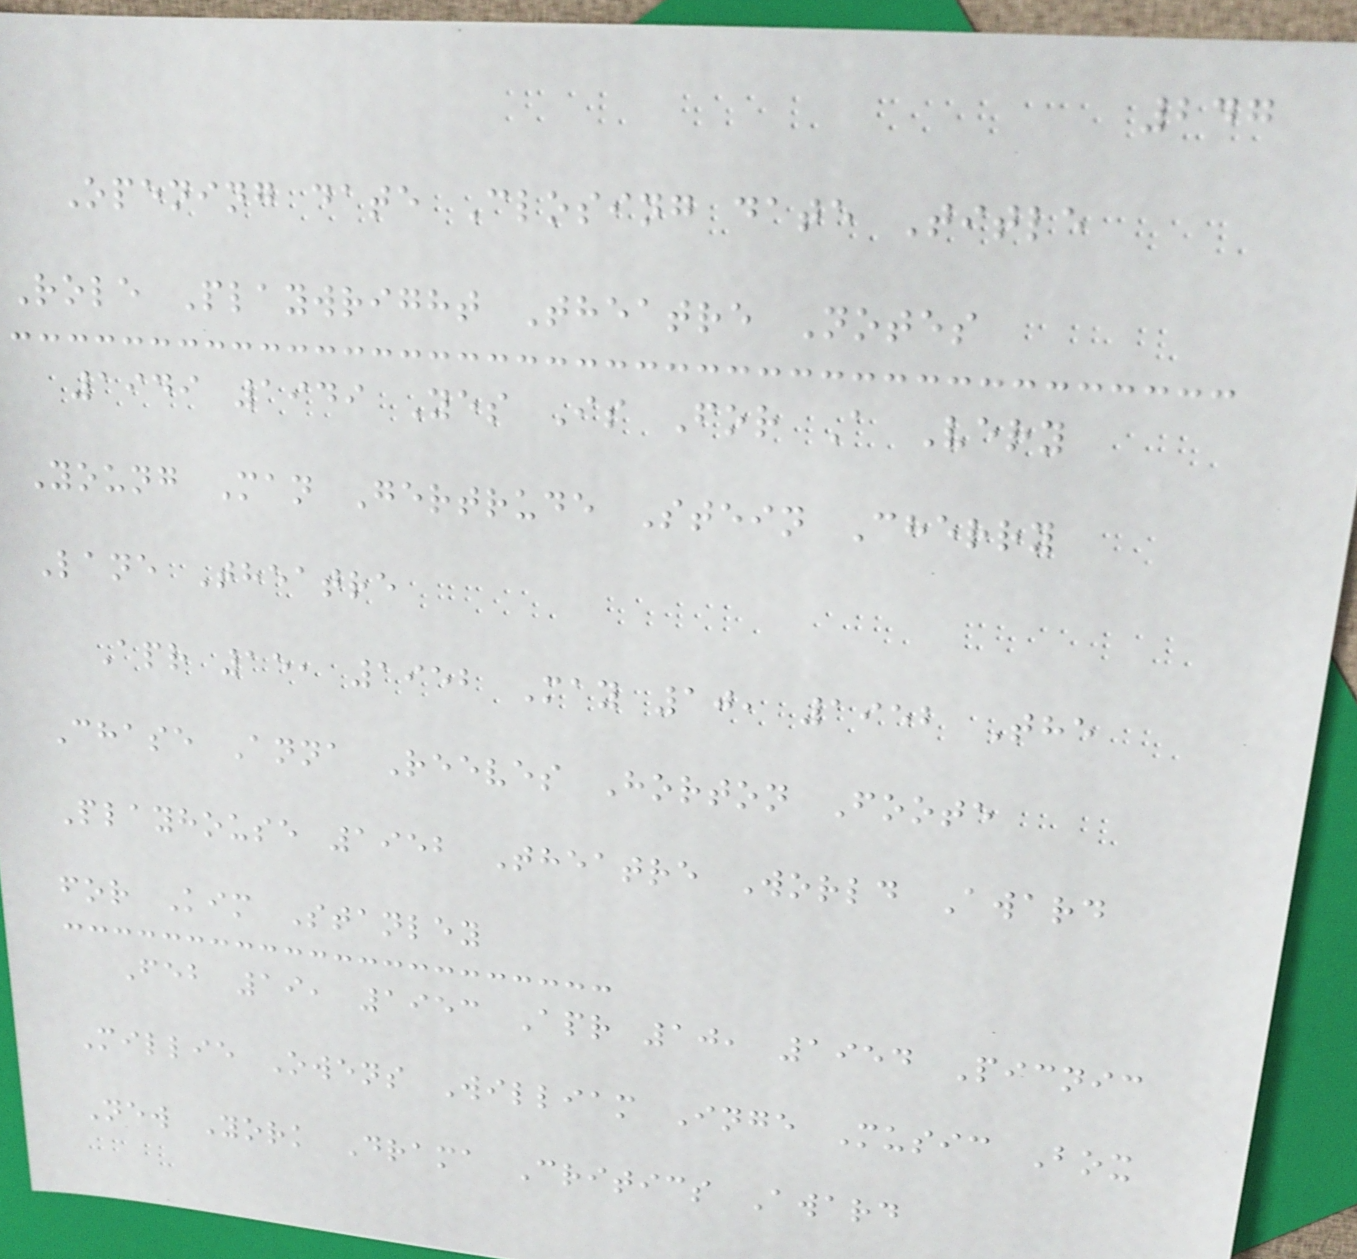247
Opening date Closing date Title
Role Playwright Theatre Notes
1949 1949 Yes Is For A Very
Young Man Gertrude Stein Cherry
Lane Theatre
Apr 15, 1952 May 10, 1952 The
Chase Anna Reeves Horton Foote
Playhouse 1952 Theatre World Award
for Kim Stanley
Feb 19, 1953 Apr 10, 1954 Picnic
Millie Owens William Inge Music Box
New York Drama Critics Award
